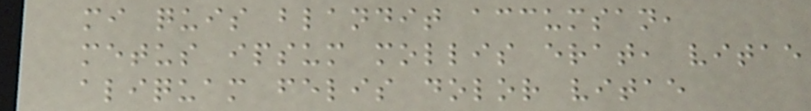mi quis blandit accumsan,
metus ipsum mollis erat, vitae
aliquam felis dolor vitae
